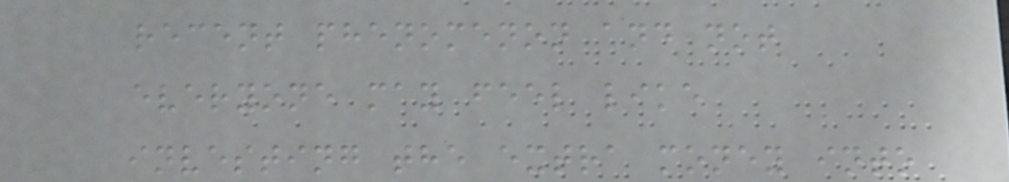recent phenomenon and not
everyone may feel like
investing the extra money into
